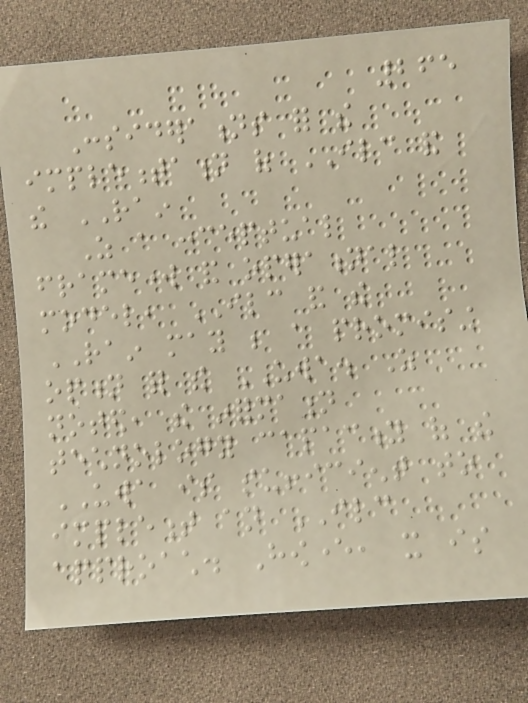265
Considerations for the
implementation of ILC and
the RAIN
As a conceptual
framework and operational
model, ILC and the
RAIN may be a promising
option for the UWA. As
noted, the information
technology capacity of the
UWA is sufficient to
implement an ILC
approach. However, it is
